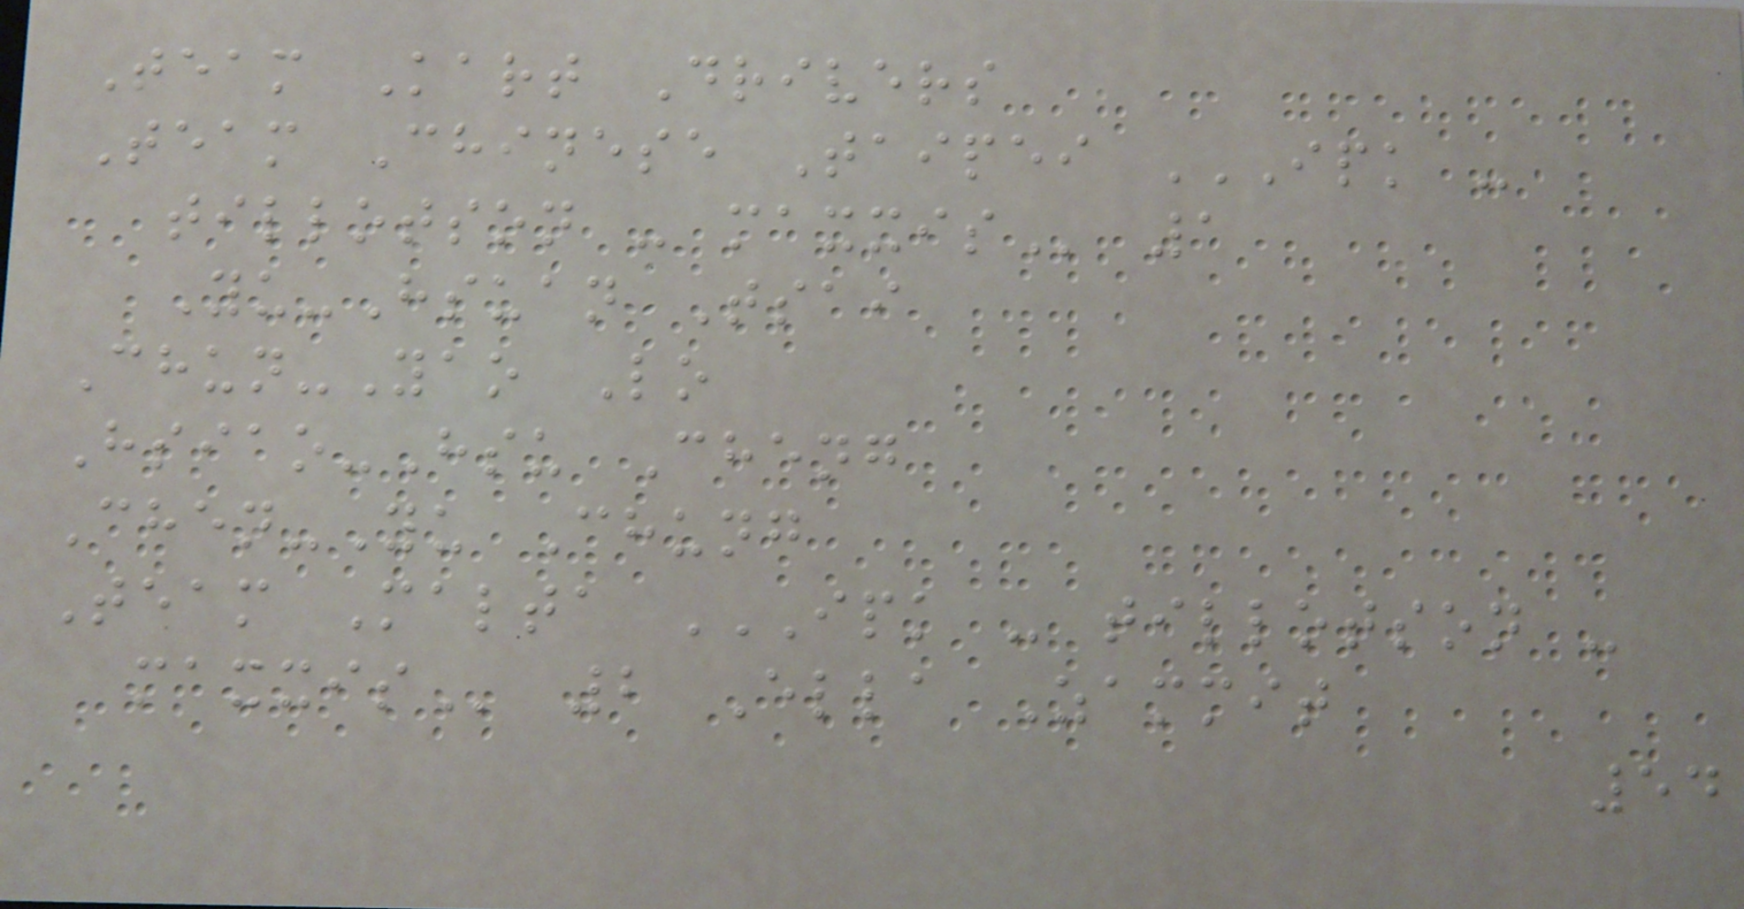Team Kart Drivers
Team Chinese Taipei IPK -
TILLOTSON - MAXXIS 1
Yu-Hsuan Tsai
Chun-Yao Lo
Hsiao-Hsu Cheng
Chen-Yu Chung
Team Malta IPK - TILLOTSON -
MAXXIS 2 Ella Zammit
54
